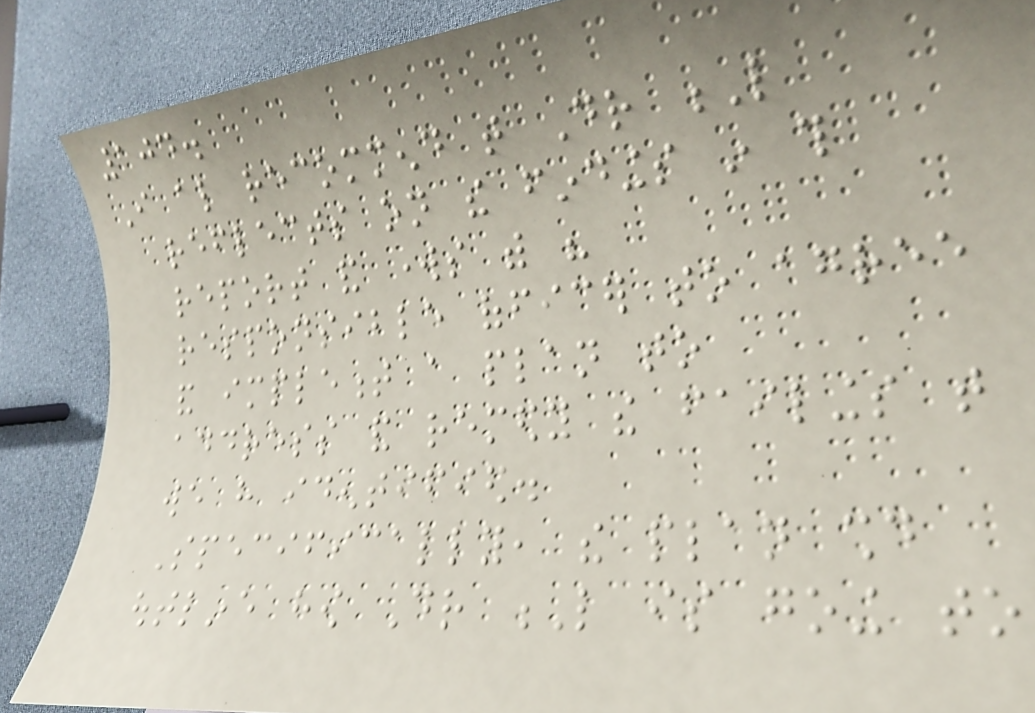104.
I also recommend that Dr L
reflects on the findings in this
report and works with his
responsible officer to agree
and implement a plan to
address and remedy the failings that
we have identified.
Specifically, the plan should
outline how Dr L is going to
